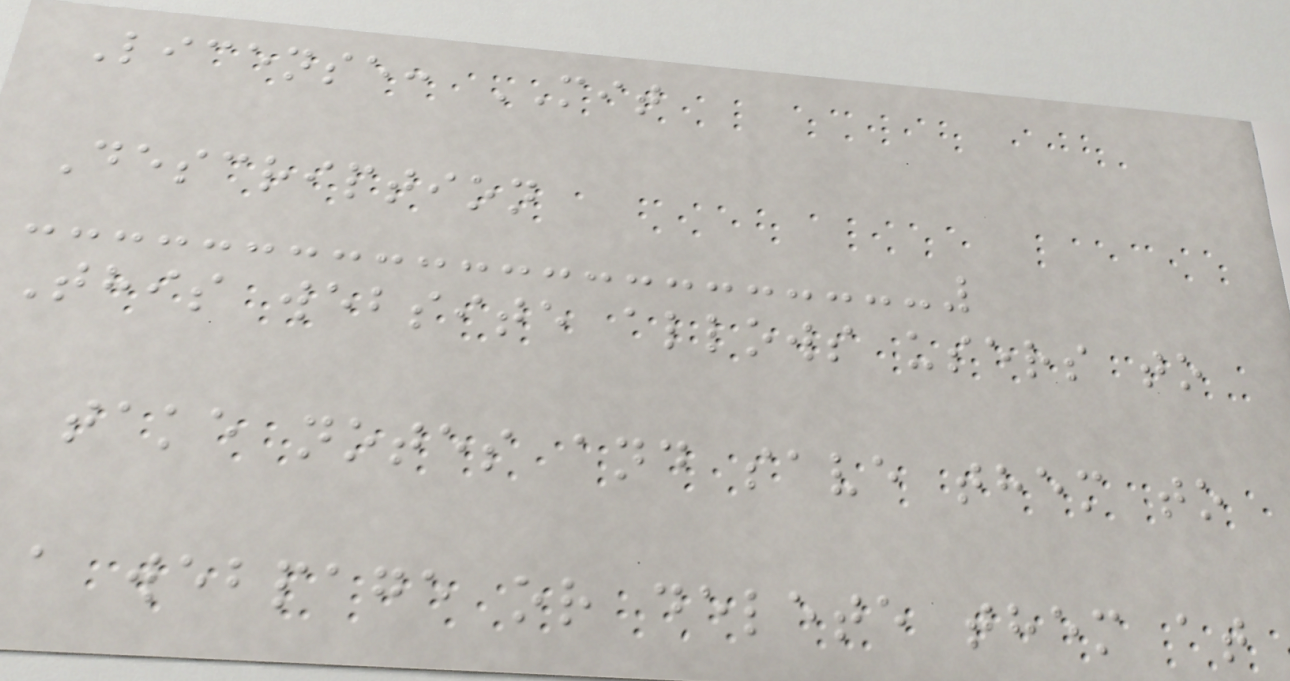License: MIT
Description
This website allows users to
take notes and save them to
a webpage or delete them at
